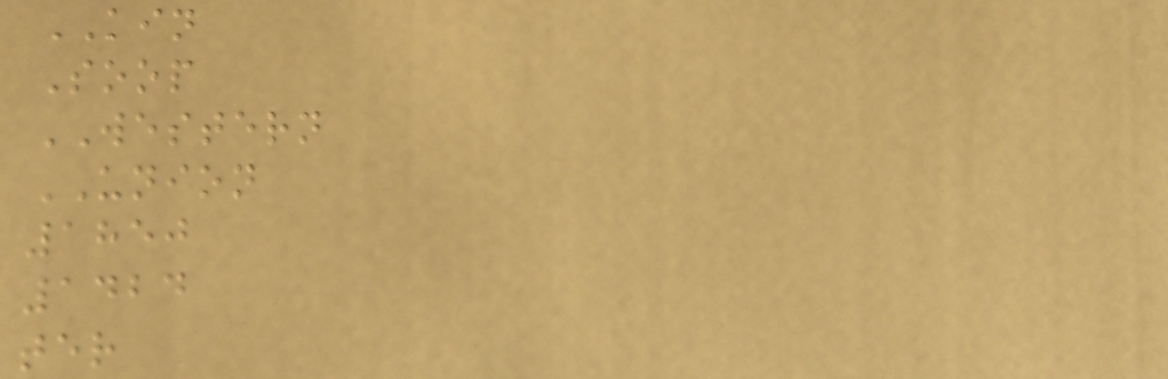KIN
Soop
WESTERN
UNION
1850
1424
ter
